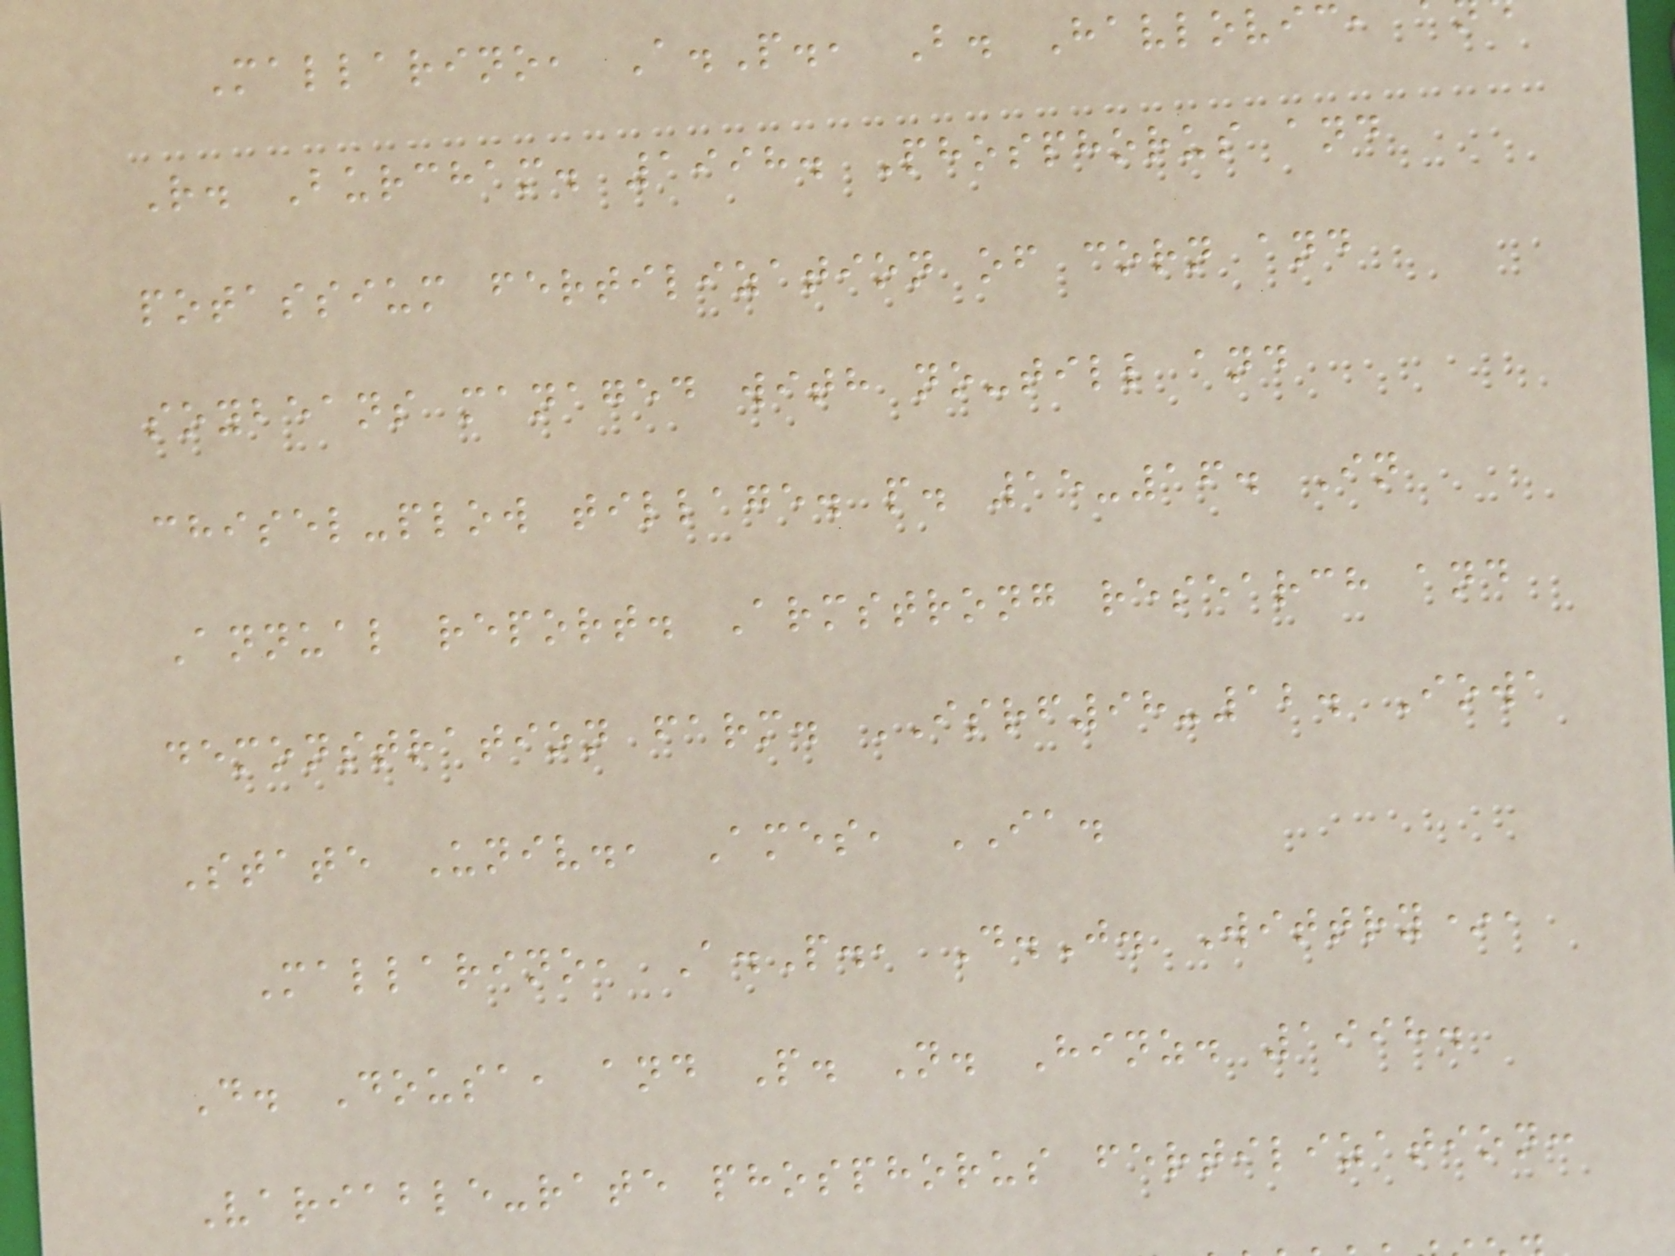Mallarino, A.P., B. Havlovic,
R. Burcham. 1998. Phosphorus and
potassium fertilization of corn and
soybeans managed with no-till and
chisel-plow tillage. p. 15-16. In
Annual report. Armstrong research and
demonstration farm. ISRF98-12. Iowa
State Univ., Ames, IA.
Mallarino, A.P., D.J. Wittry*,
D. Dousa, and P. N. Hinz. 1998.
Variable-rate phosphorus fertilization:
